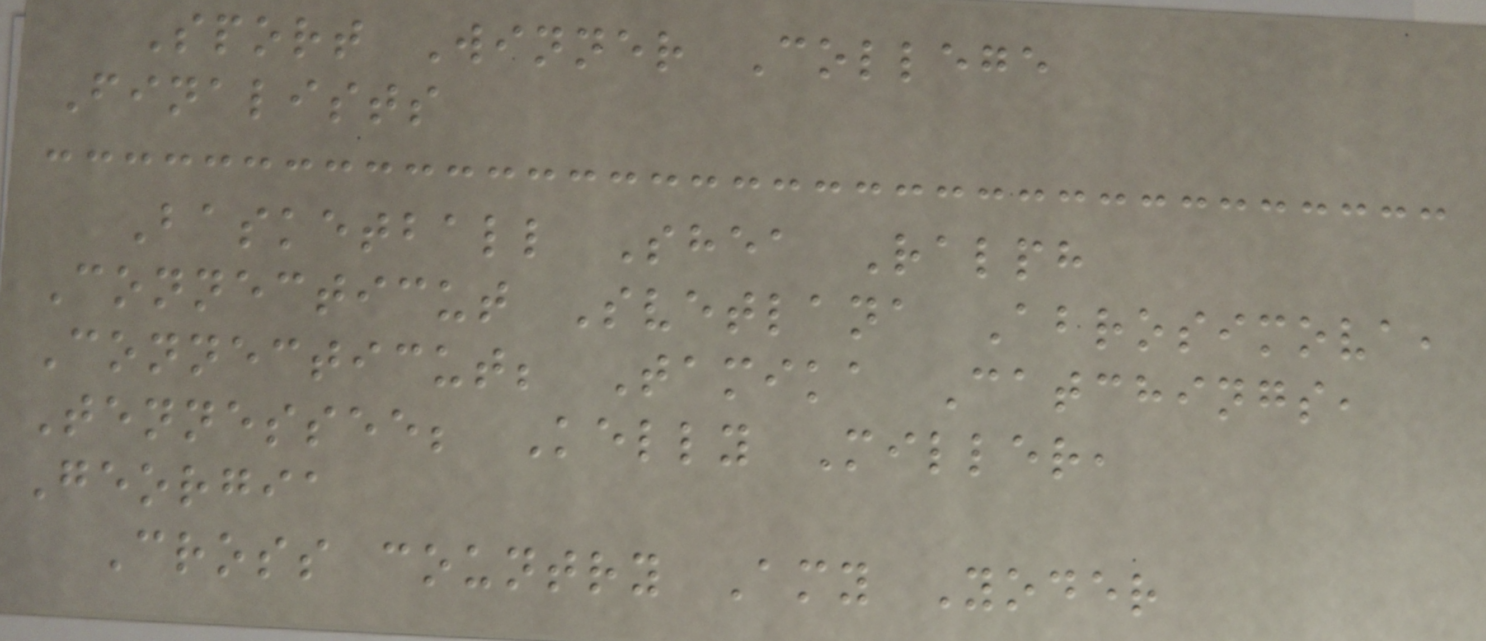Sport Winner College
Finalists
Basketball Shea Ralph
Connecticut Svetlana Abrosimova,
Connecticut; Tamika Catchings,
Tennessee; Kelly Miller,
Georgia
Cross country Amy Yoder
